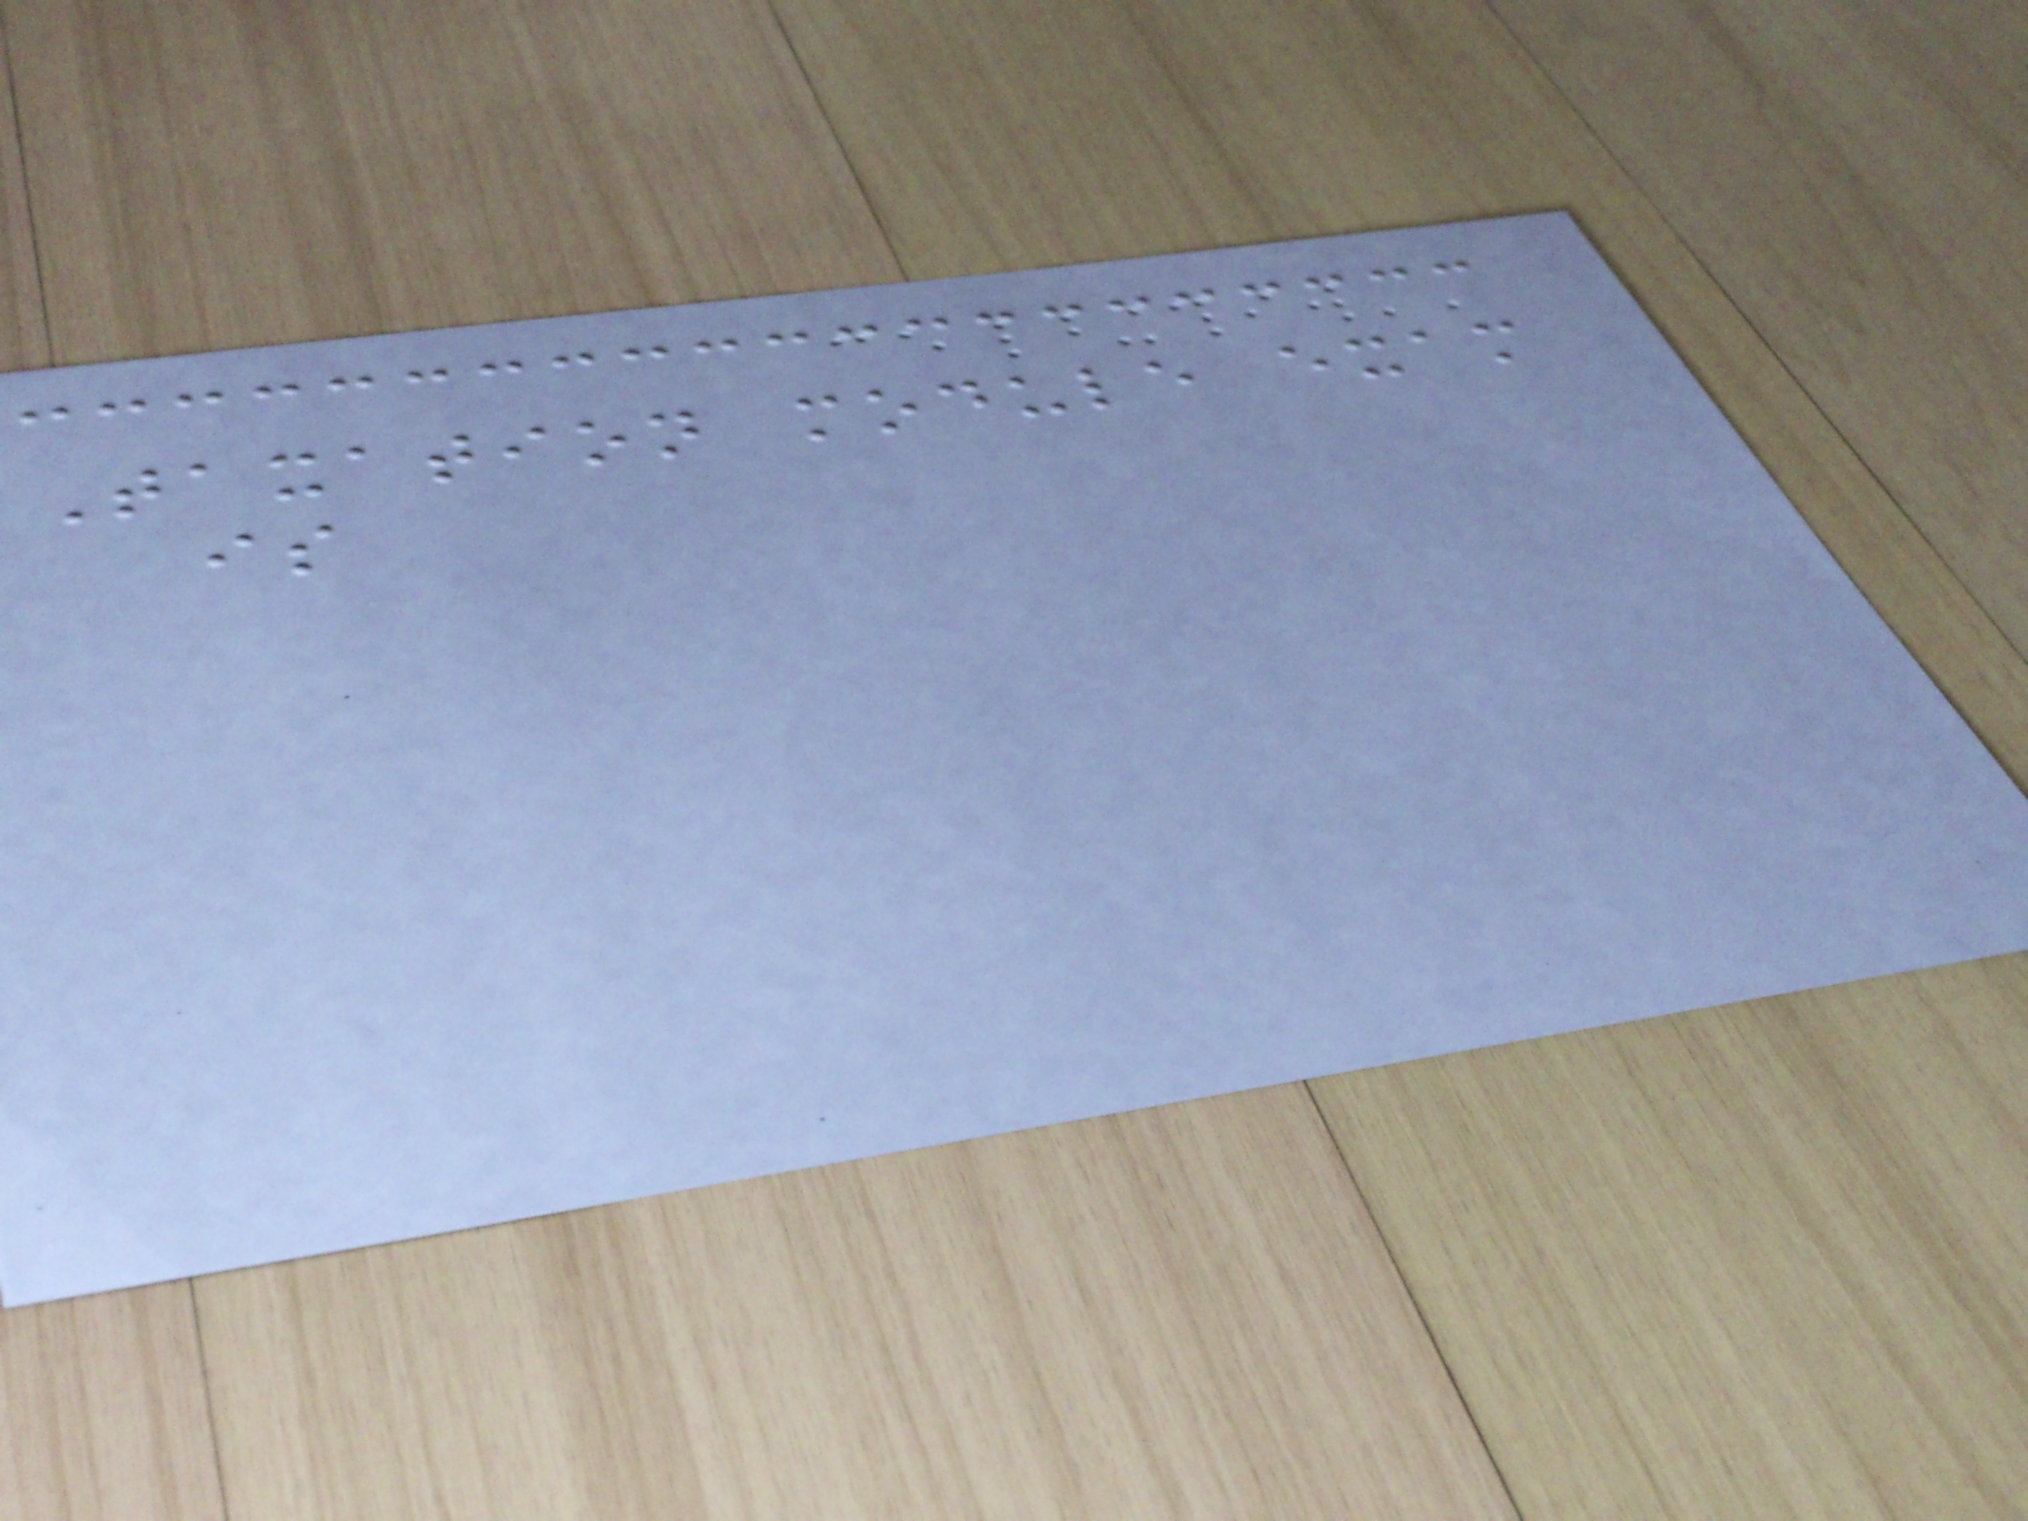Taxation module exam
is
